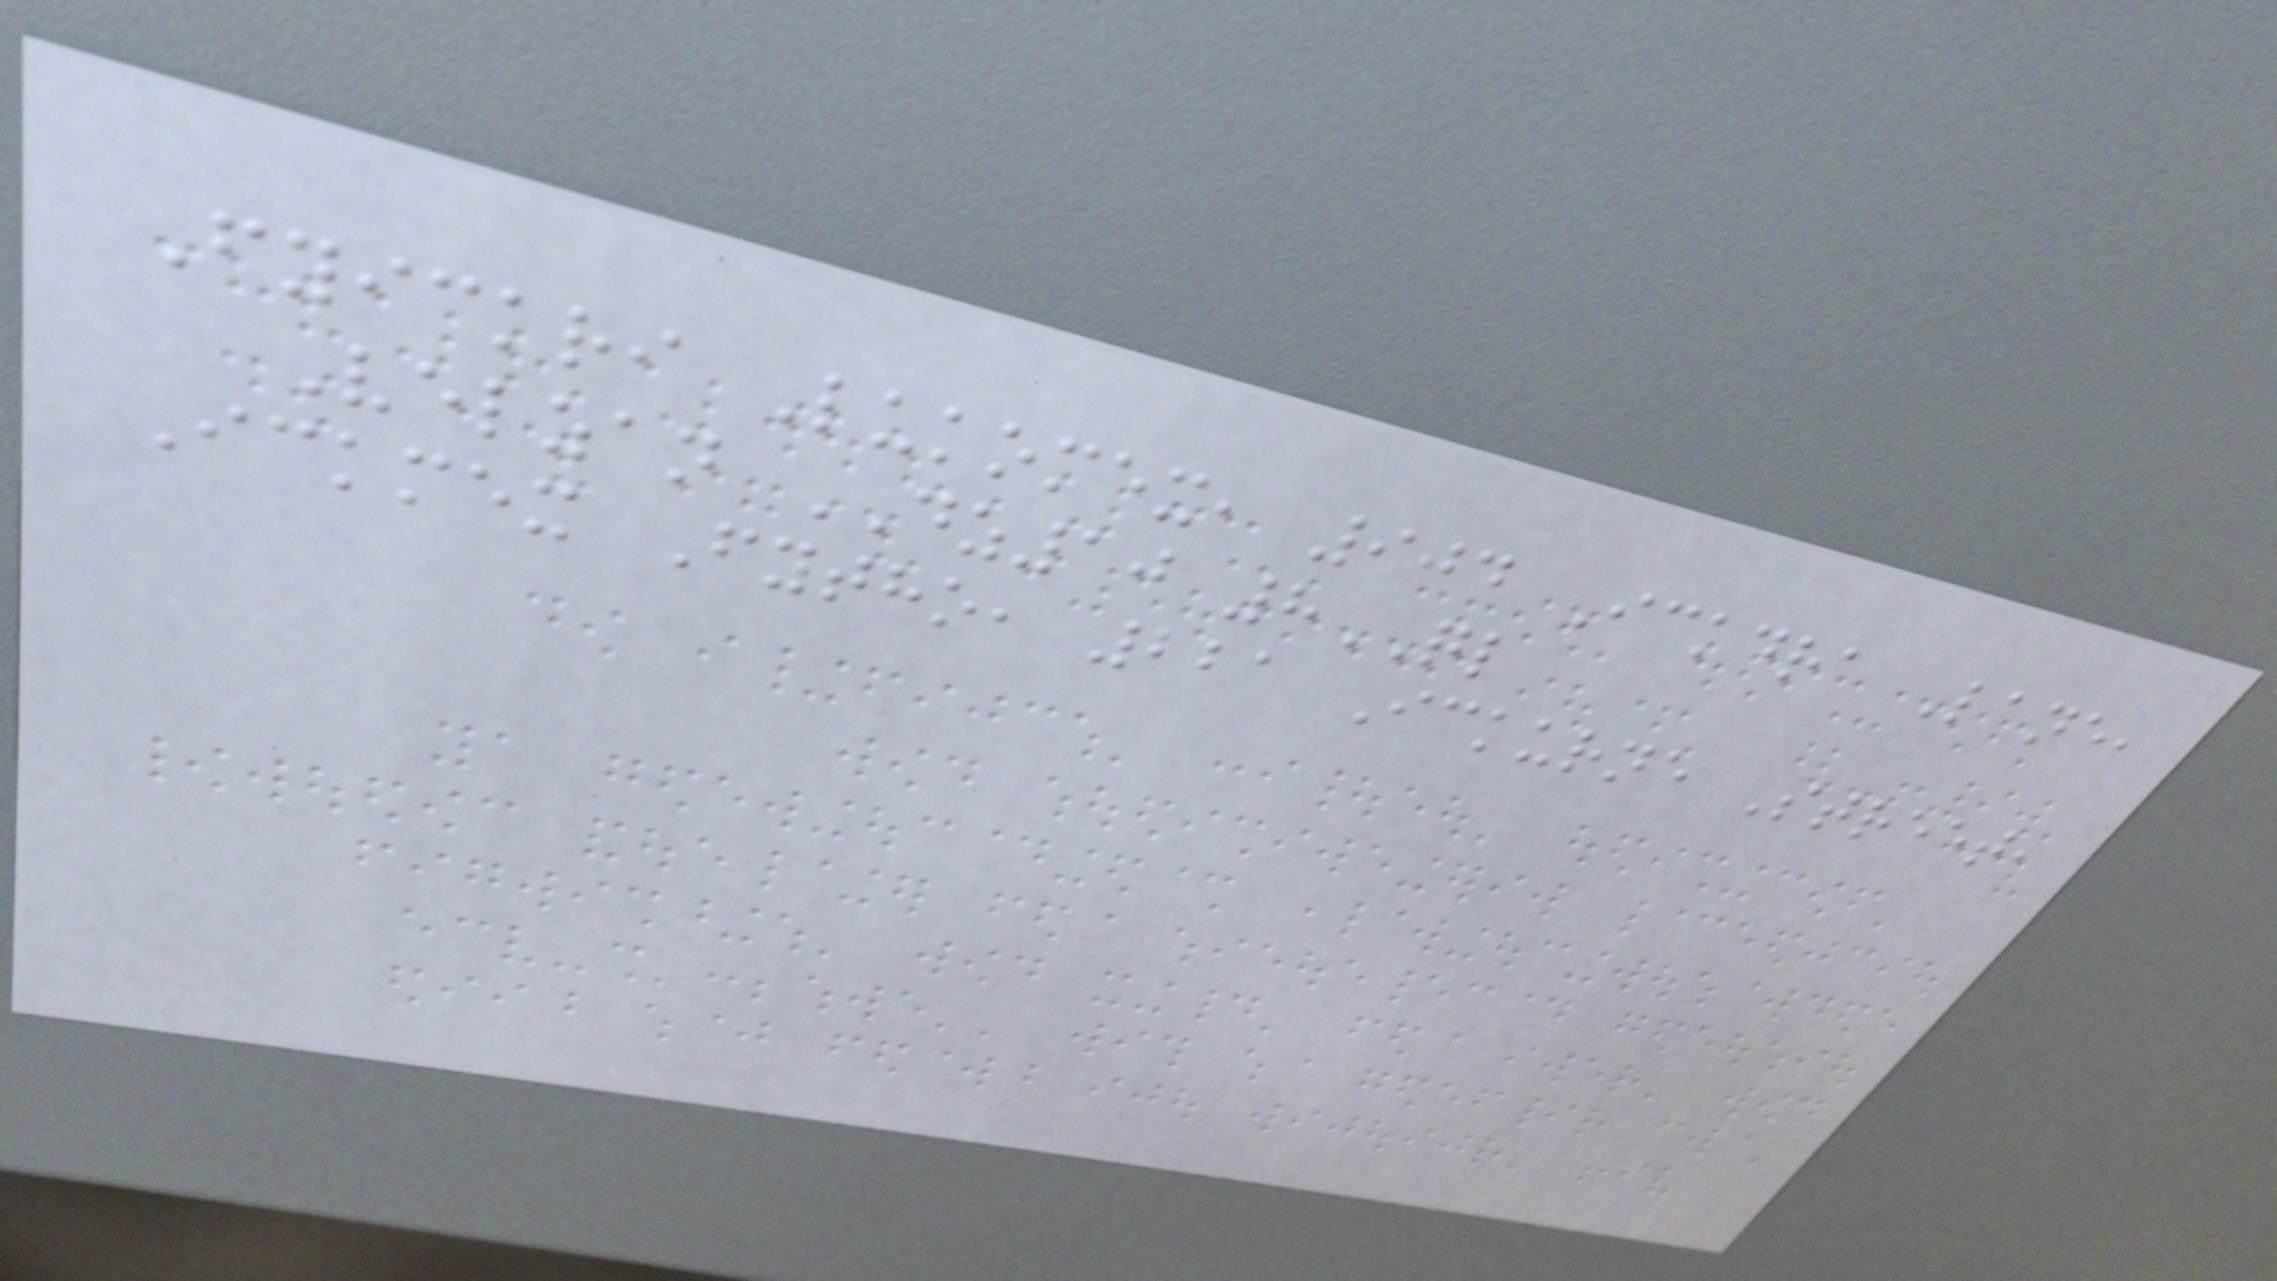Fyickri Lukomex, 904 Ickdra Lane,
Velzan DZ10 8QL
Ickmex Fytho, 221 Ickurne Street,
